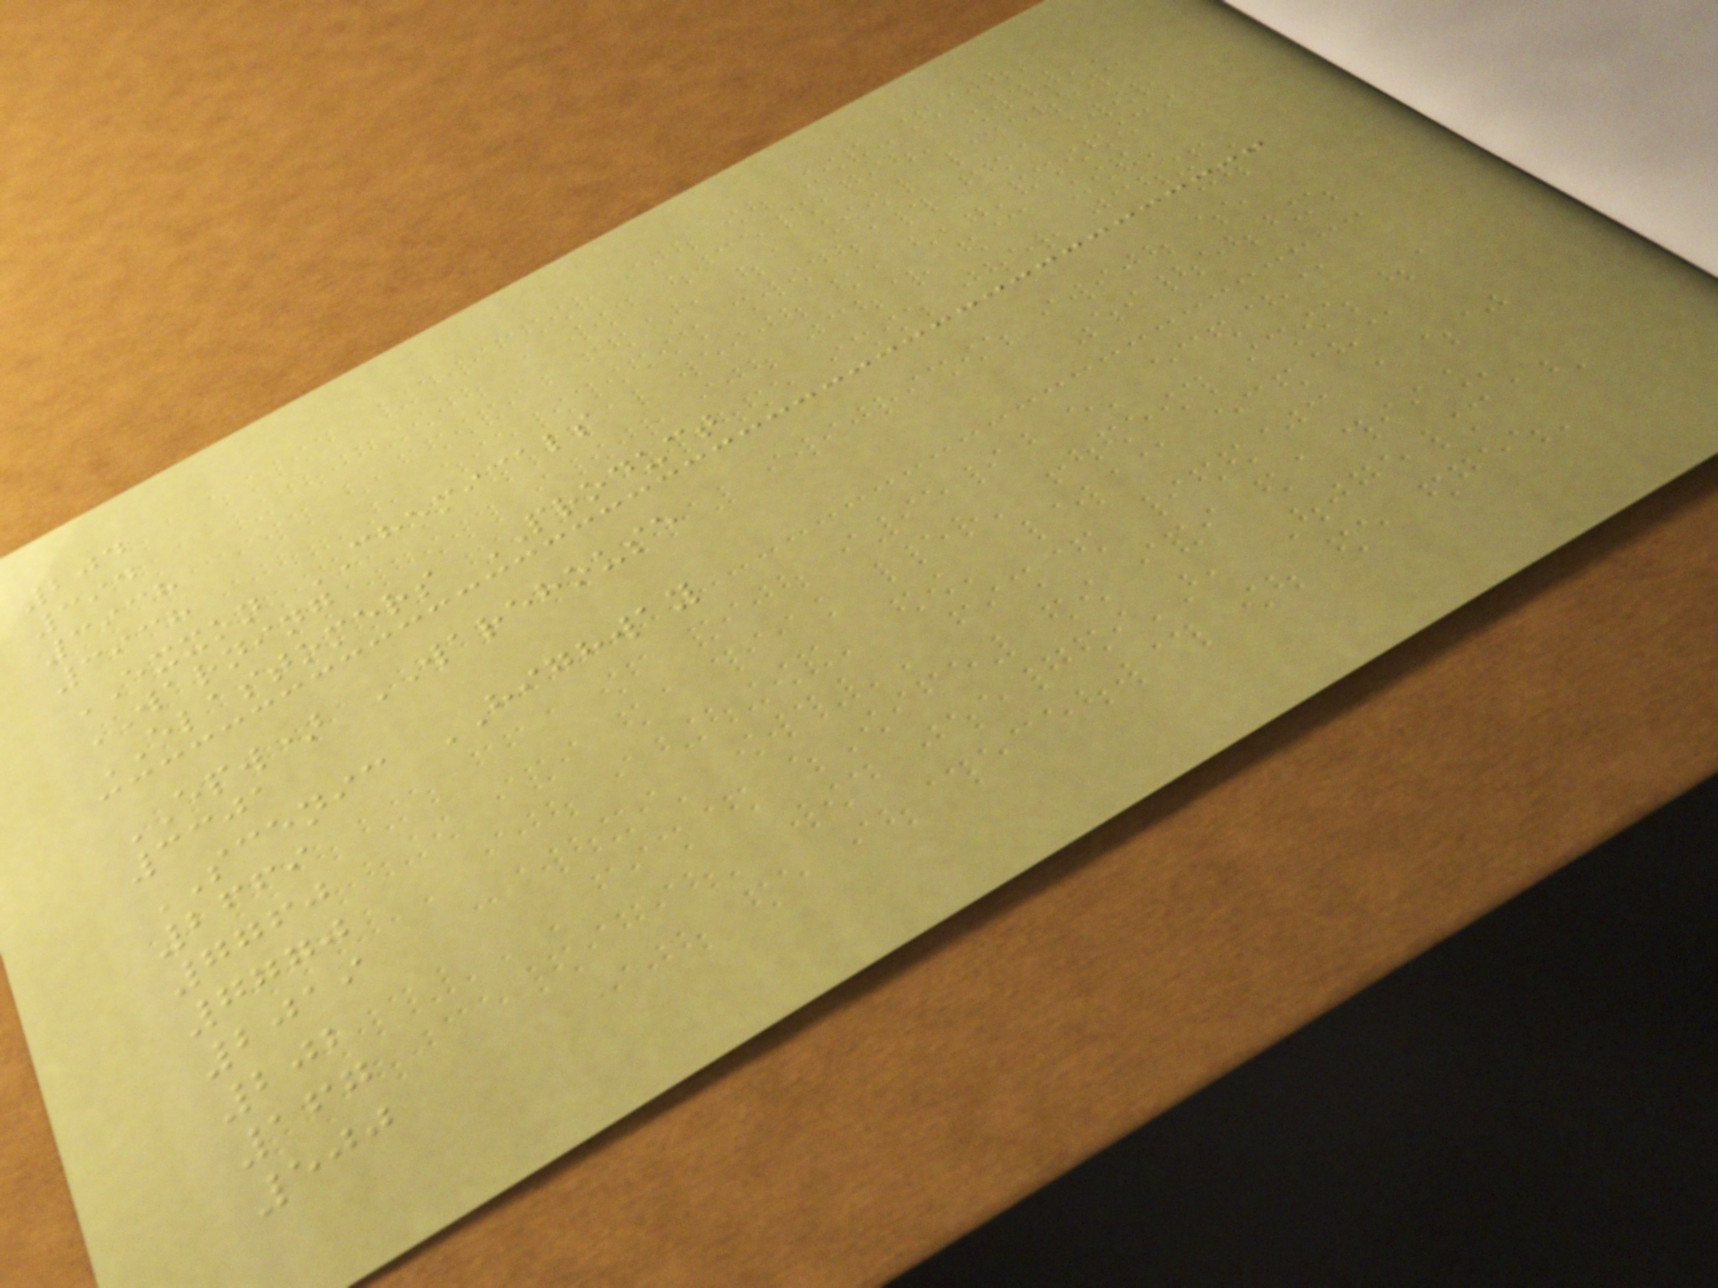204
394
3938
3938
EXXON CHEMICALS
WARNING
ELASTOMERS PRODUCT
EPW) WAREHOUSE
3301
SCENIC HIGHWAY
2669
7760
7770
2019
202
167
500
